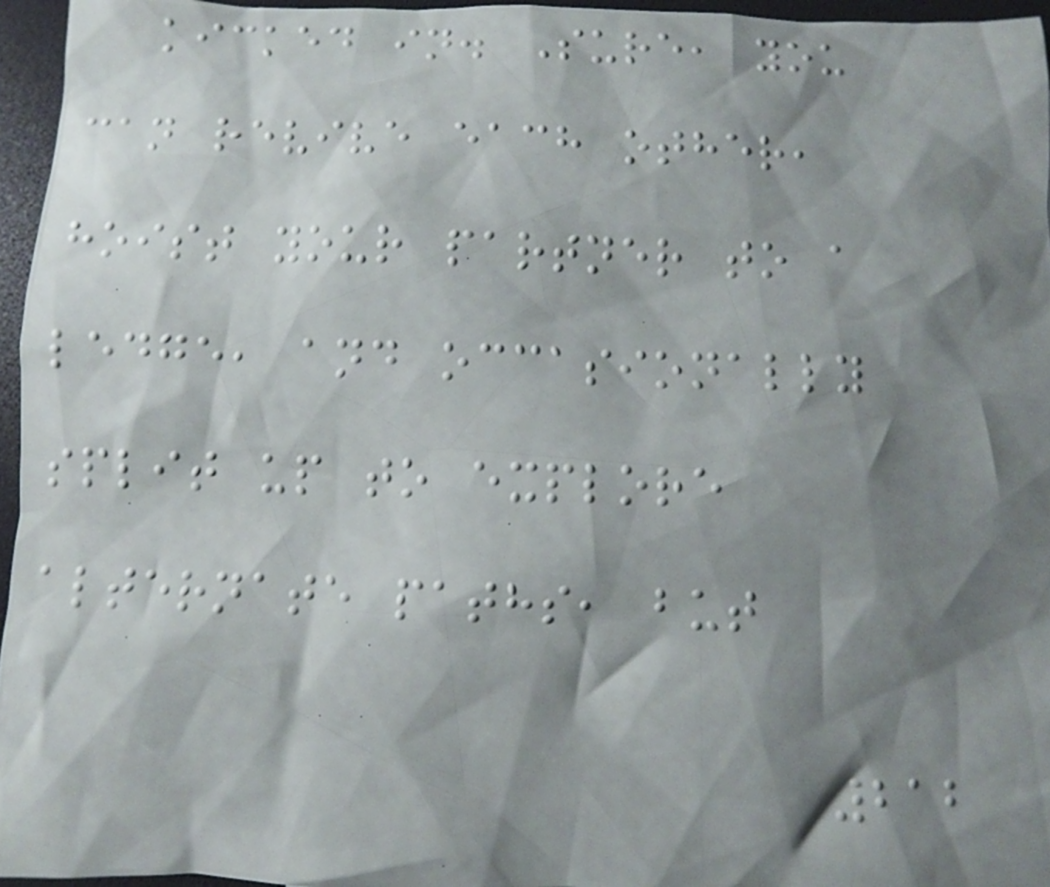kicked in. Sure, you
can revive each other,
hoist your partner to a
ledge, and occasionally
split up to explore
alternate paths, but
212
